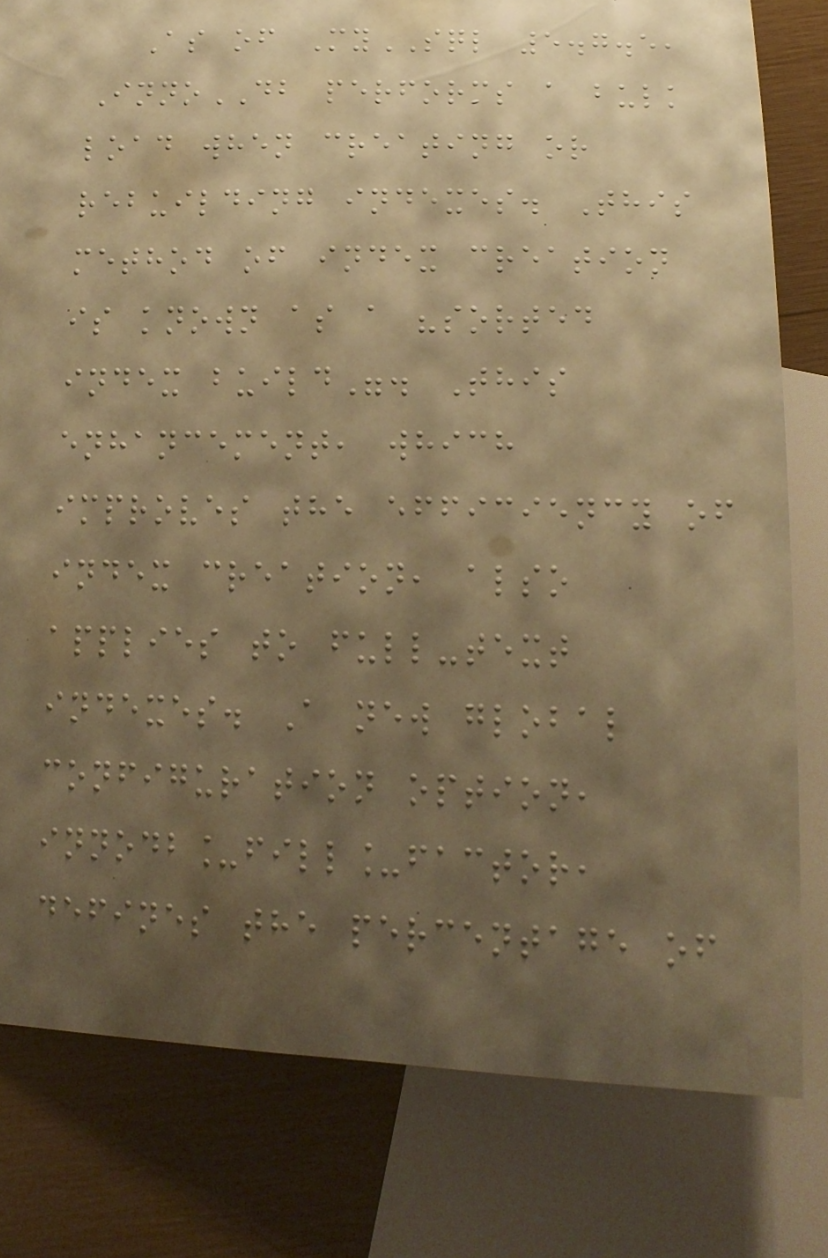As of MySQL 5.7.5,
InnoDB performs a bulk
load when creating or
rebuilding indexes. This
method of index creation
is known as a "sorted
index build". This
enhancement, which
improves the efficiency of
index creation, also
applies to full-text
indexes. A new global
configuration option,
innodb_fill_factor,
defines the percentage of
